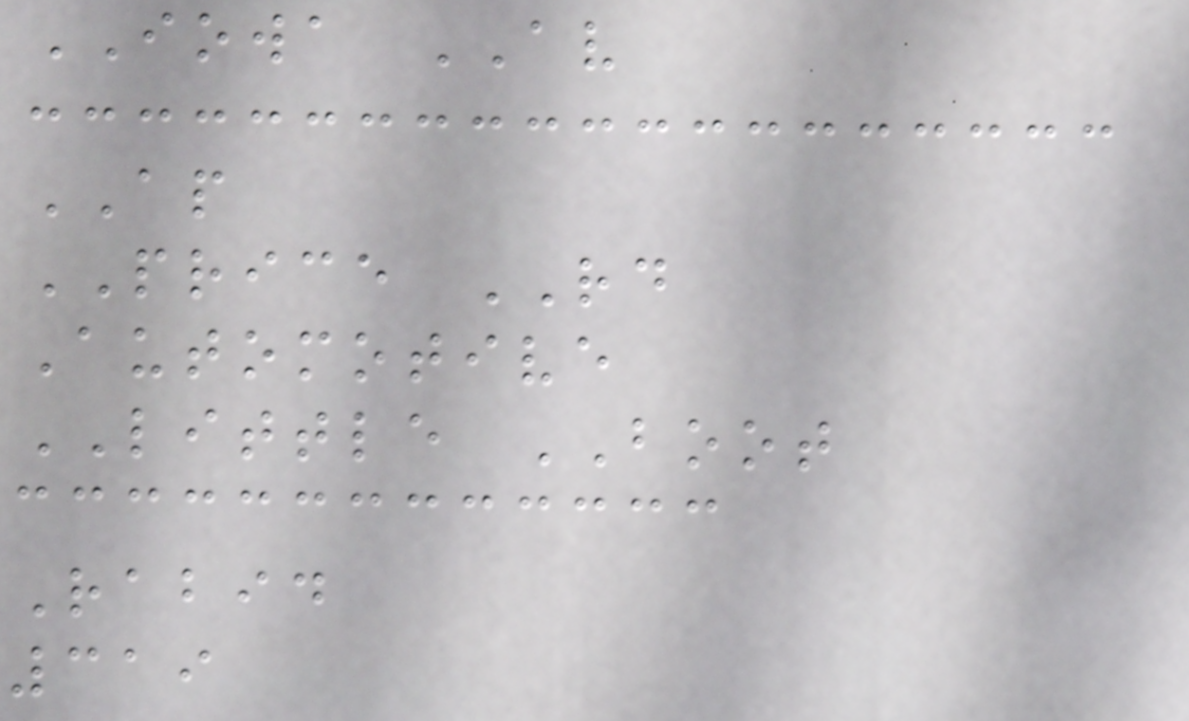IOWA AV
AP
PRICE RD
Automotive
LITTLE BOOT
Rabid
319
